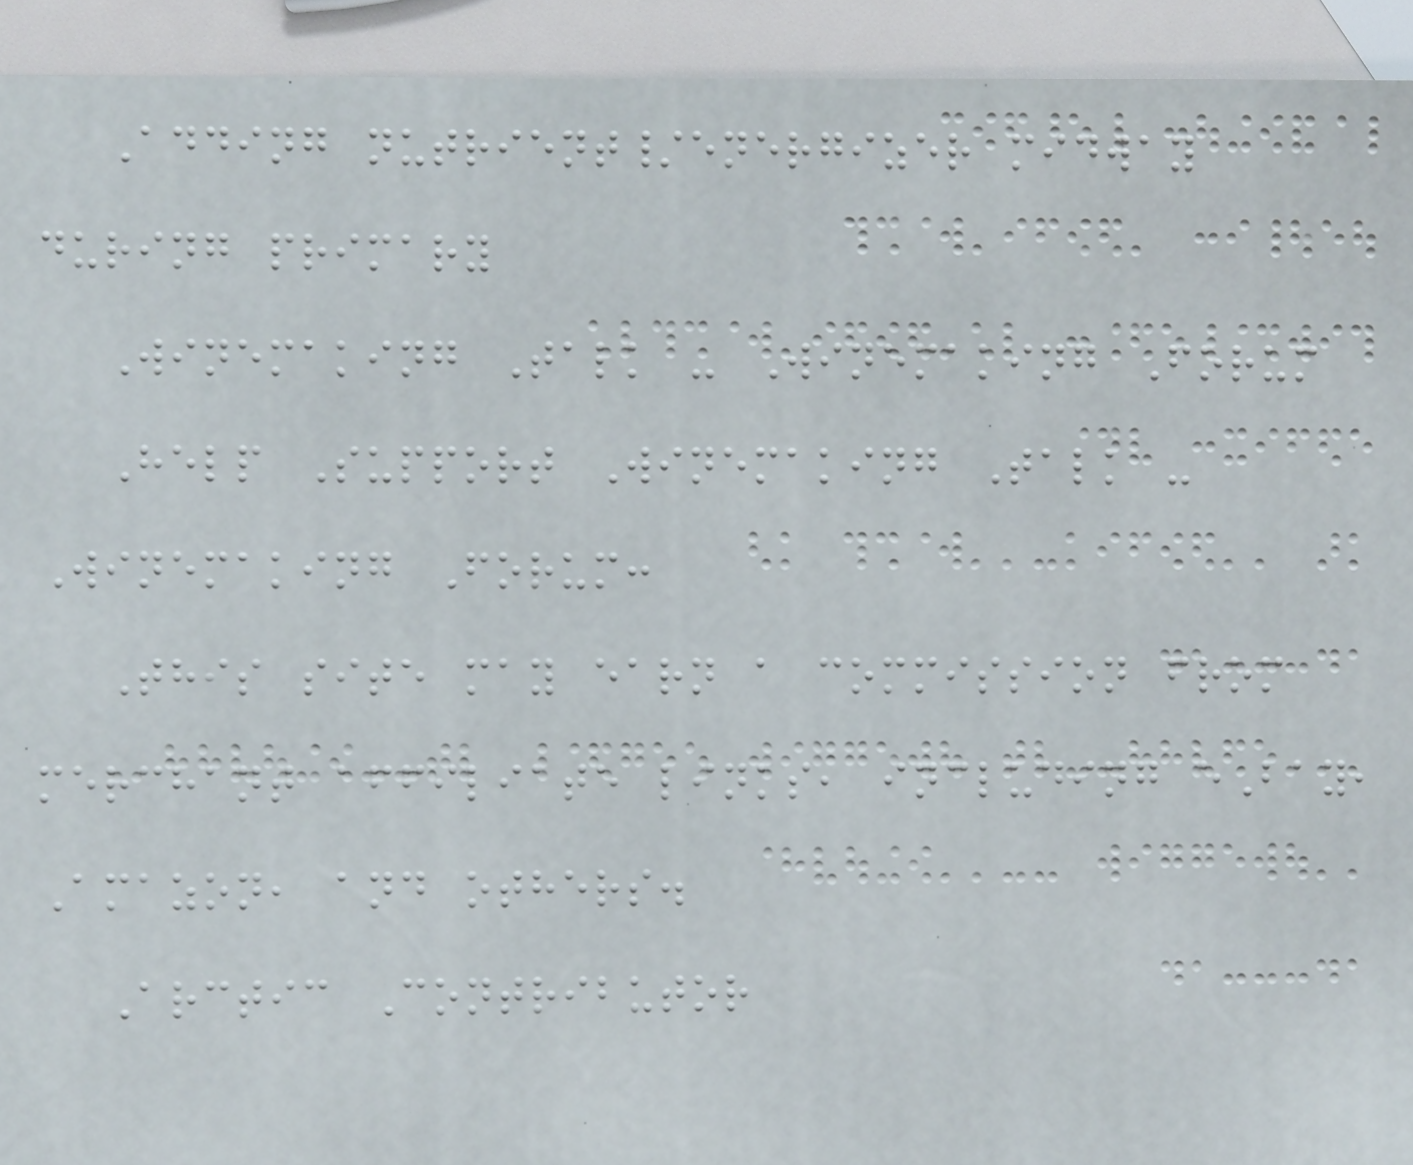Adding nutrient/energizer midway
during primary
Winemaking Talk - Winemaking Forum
Help Support Winemaking Talk -
Winemaking Forum:
This site may earn a commission from
merchant affiliate links, including eBay,
Amazon, and others.
Arctic Contributor
